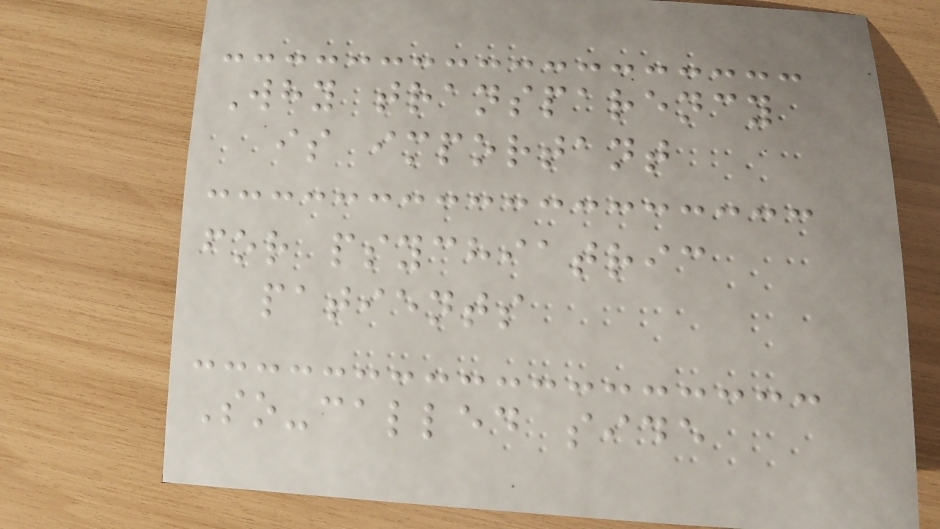Why transparency
is important
for psychiatric
patients
So-called side
